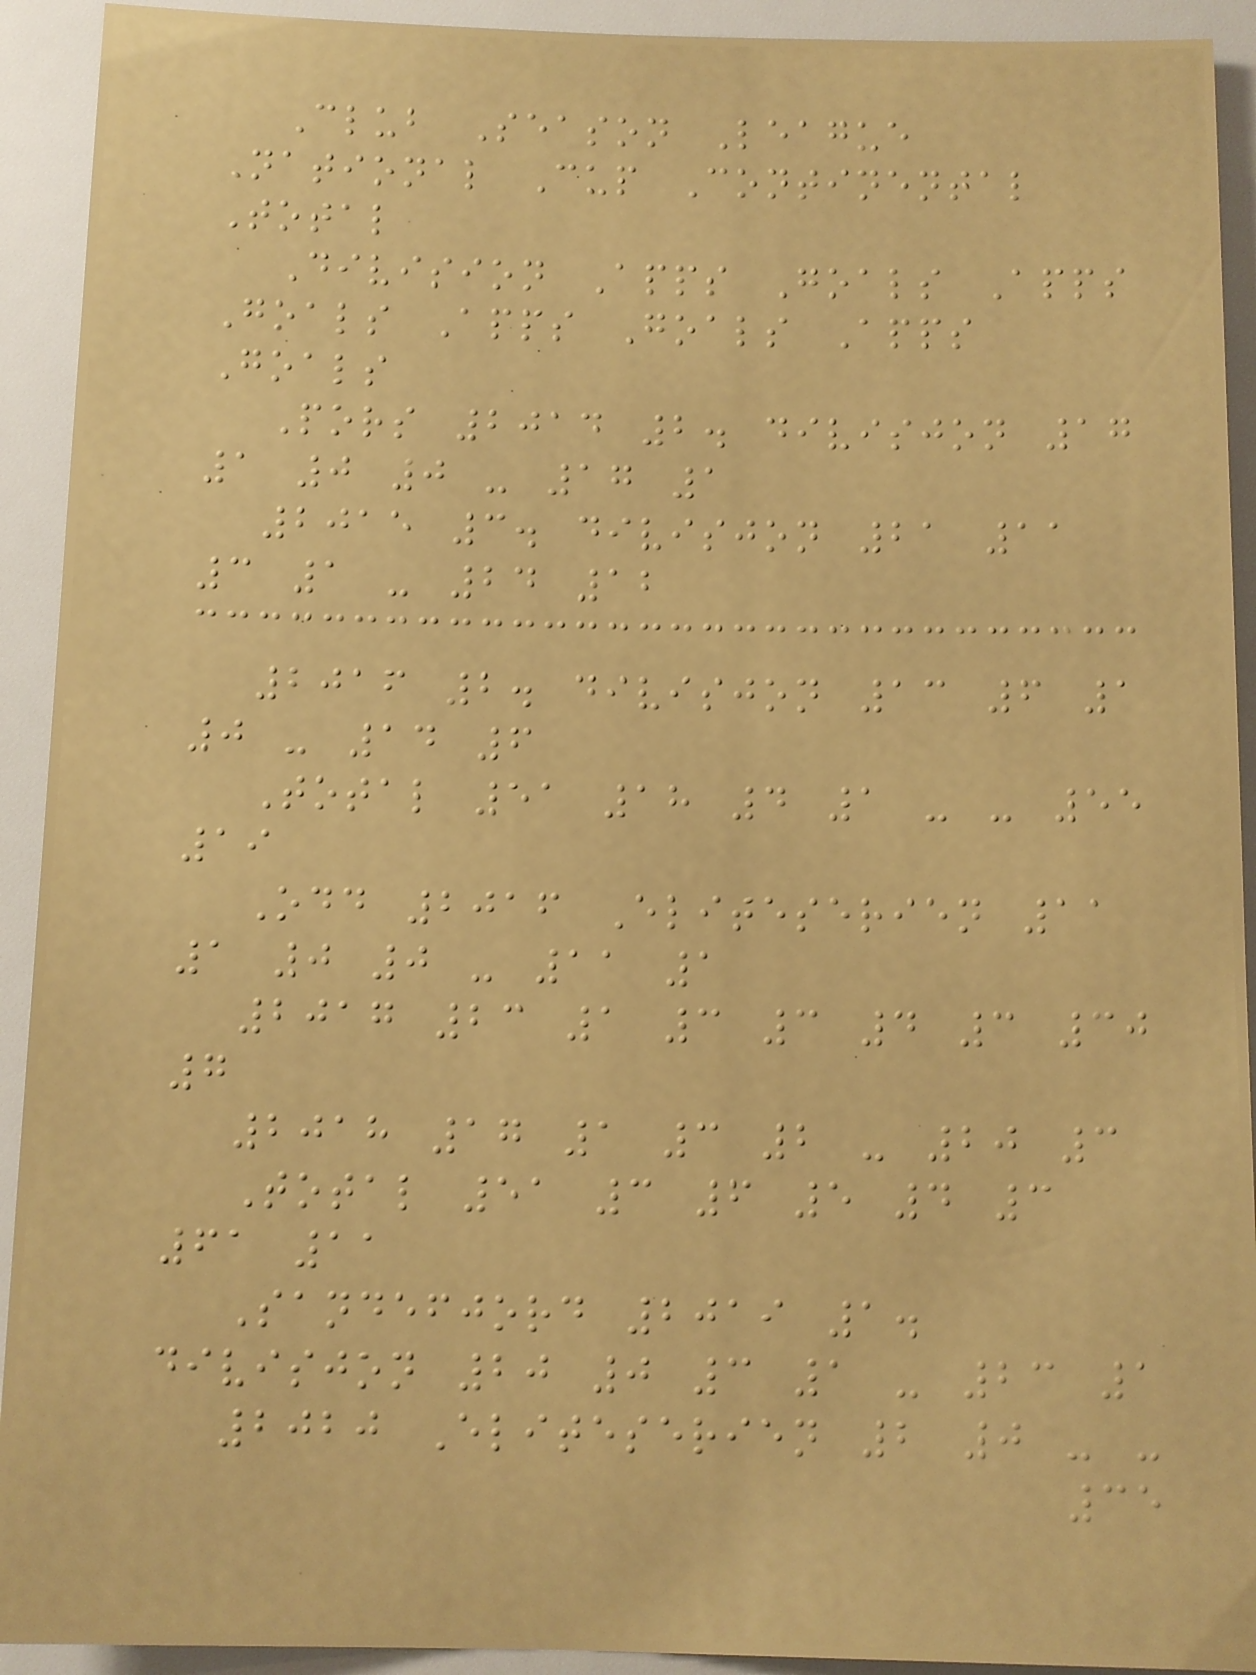Club Season League
National Cup Continental
Total
Division Apps Goals Apps
Goals Apps Goals Apps
Goals
Pors 2014 2. divisjon 17
1 0 0 - 17 1
2015 3. divisjon 21 11
3 1 - 24 12
2016 2. divisjon 13 6 1
0 - 14 6
Total 51 18 4 1 - - 55
19
Odd 2016 Eliteserien 11
1 0 0 - 11 1
2017 23 1 3 3 4 3 30
7
2018 17 1 3 2 - 20 3
Total 51 3 6 5 4 3
61 11
Sandefjord 2019 1.
divisjon 20 0 3 1 - 23 1
2020 Eliteserien 2 0 - -
35
